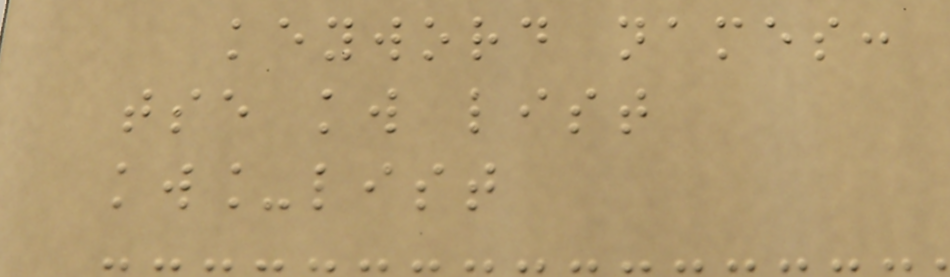keyword names:
tse kw list
kw_list
